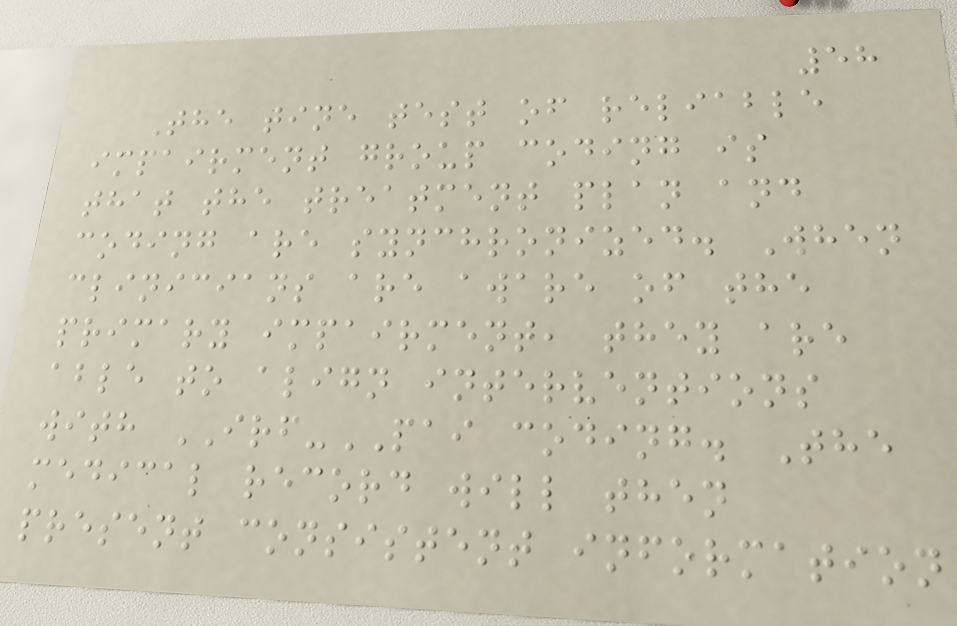58
The tine test of reliable
impairment group coding is
that the treatment plan and
coding are synchronized. When
clinicians are aware of the
primary impairment, they are
able to align interventions
with IRF-PAI coding. The
medical record will then
present consistent information
